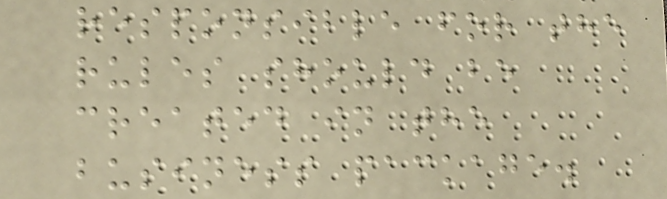responsible for the
rules should be
created in the
business package.
